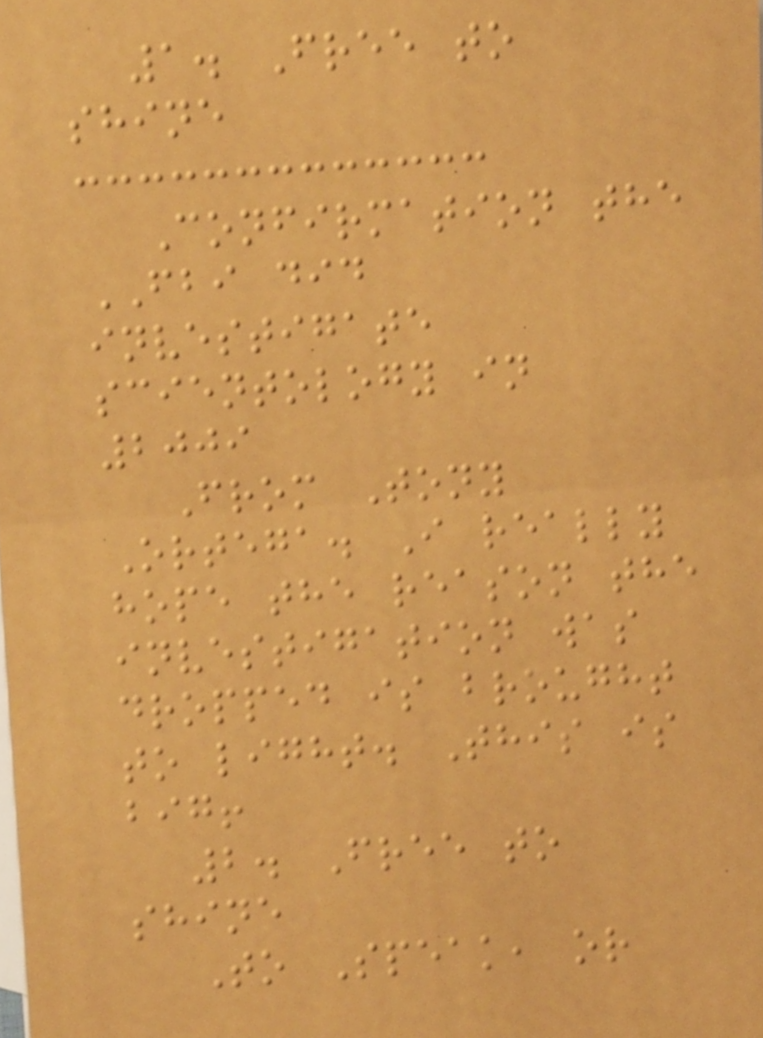1. Free to
shine
Confirmation the
FBI did
investigate
scientology in
2009
From Tony
Ortega. I really
hope the reason the
investigation was
dropped is brought
to light. This is
big!
2. Free to
shine
To Speak, or
